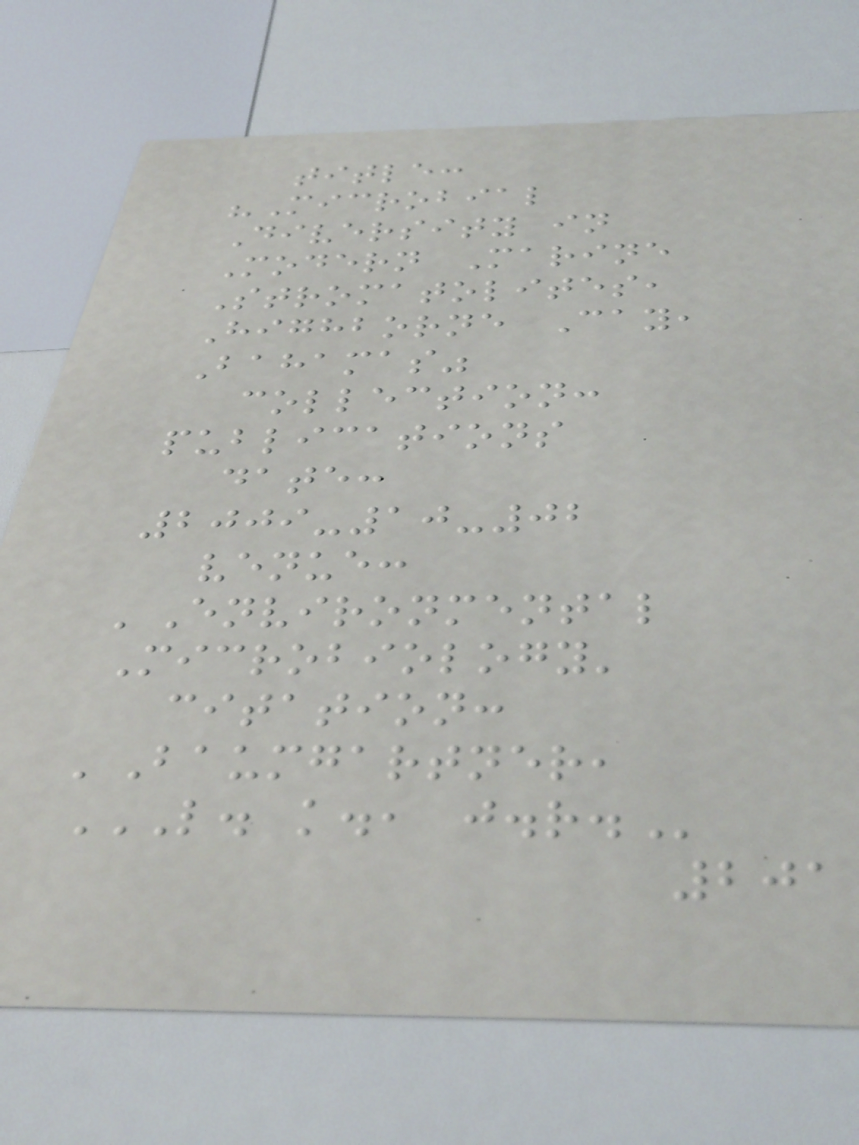title:
"Microbial
Diversity in
Modern Marine
Stromatolites,
Highborne Cay,
Bahamas"
collection:
publications
date:
2009-10-02
venue:
'Environmental
Microbiology'
citation:
'Baumgartner,
L. K., J.R.
201
